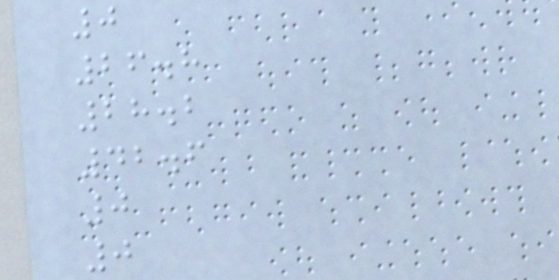0
26.8
28.2
42.6
0
0
